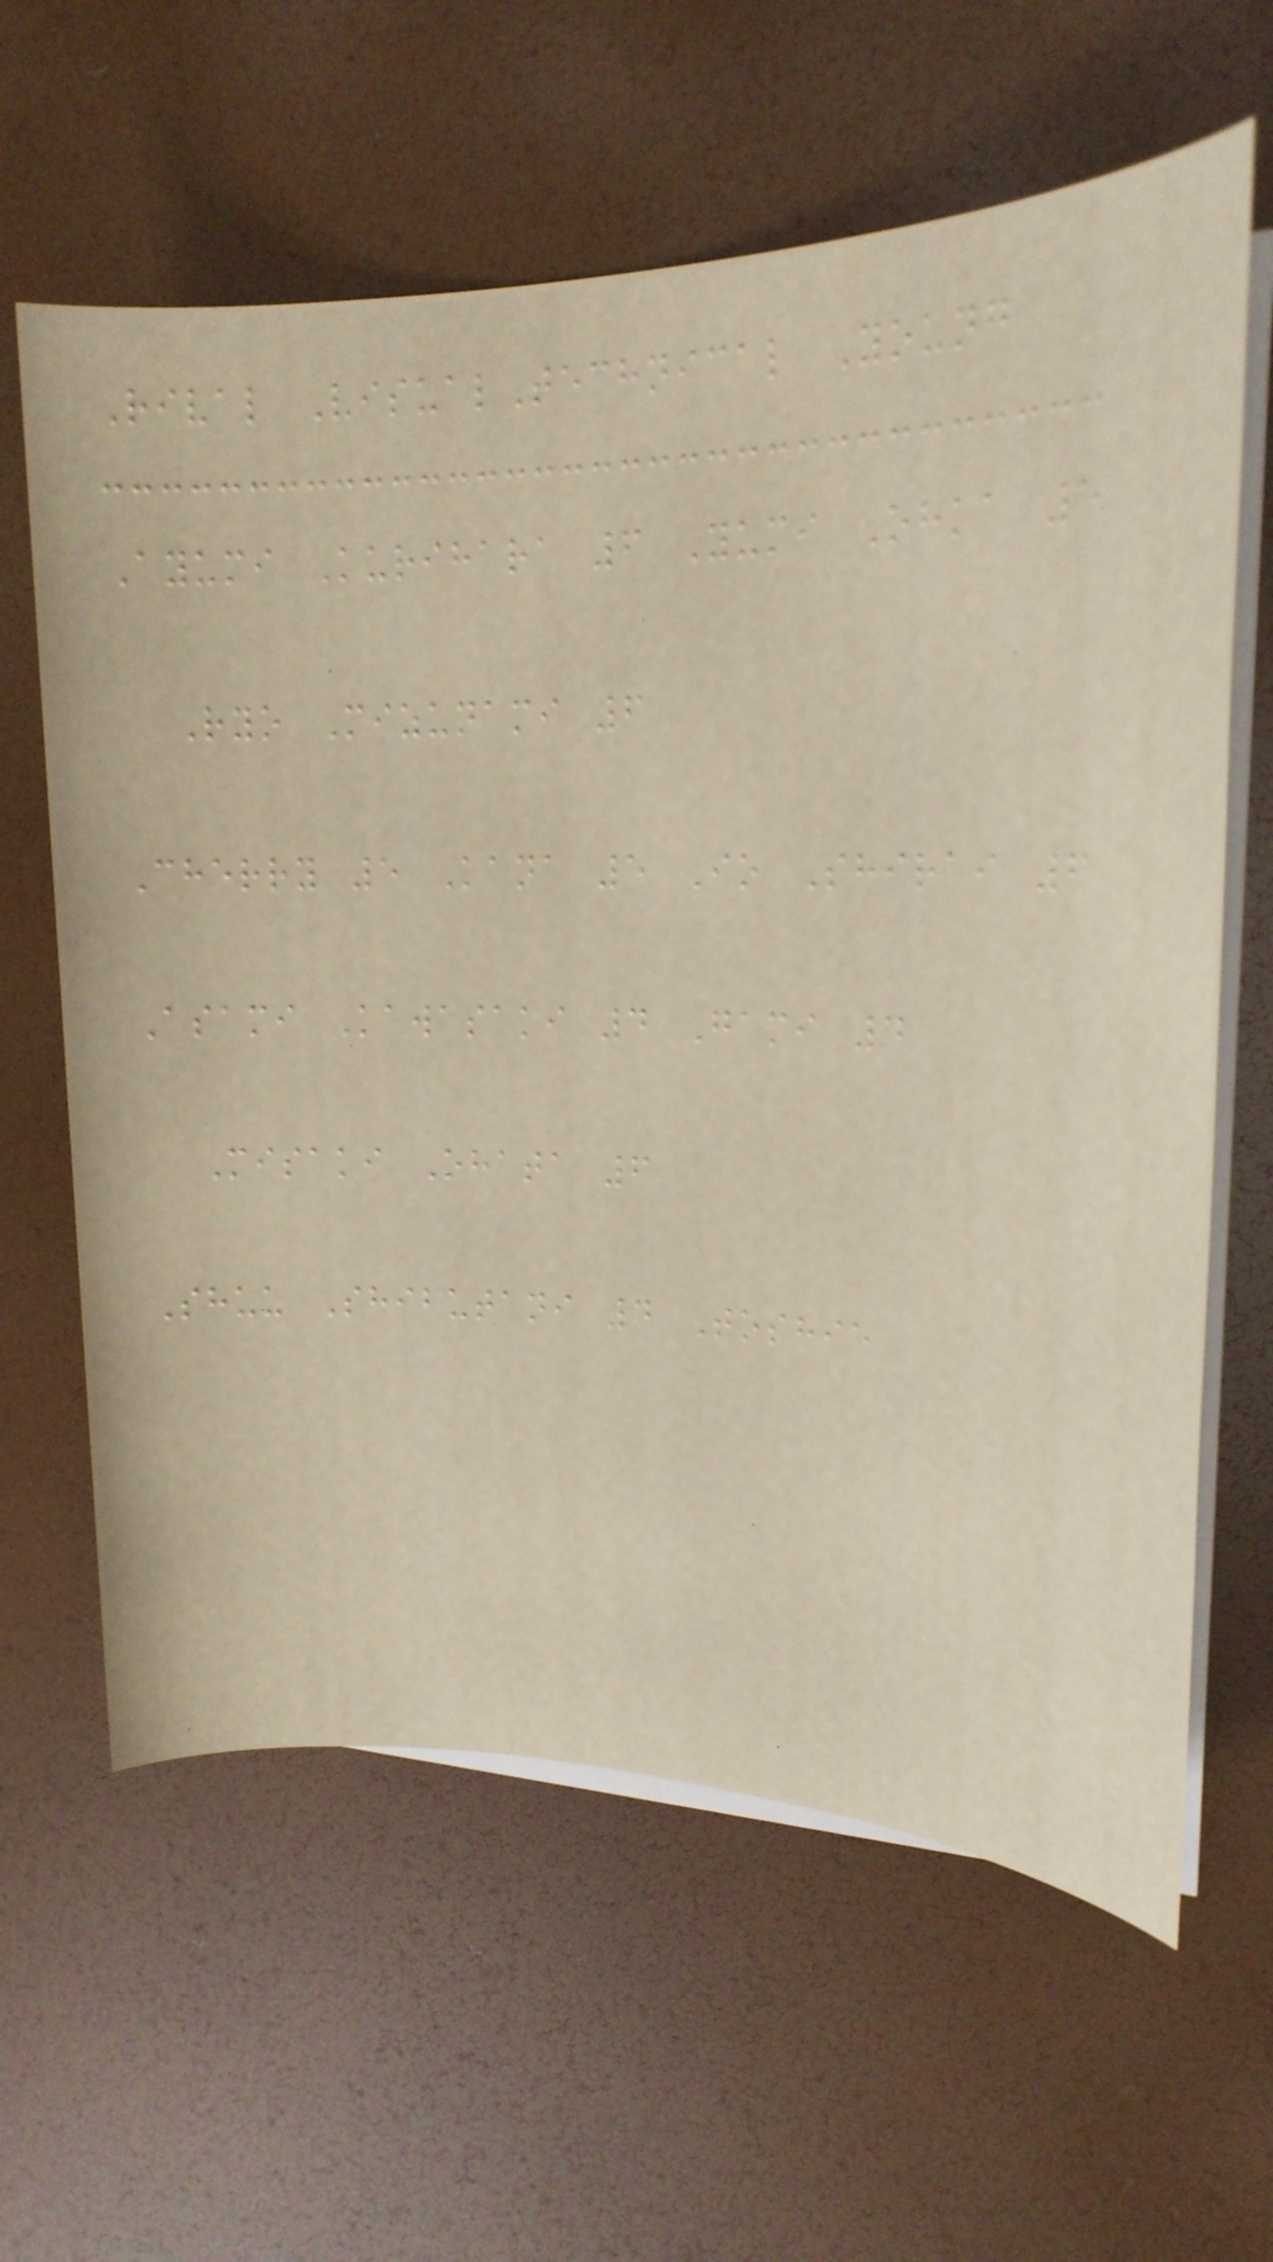Rival VisualTechnical Young
Ayumi Kurihara 6 Yumi Ohka 5
Ryo Mizunami 6
Cherry 5 Kana 5 Io Shirai 6
Asami Kawasaki 4 Gami 4
Misaki Ohata 6
Shuu Shibutani 4 Toshie
